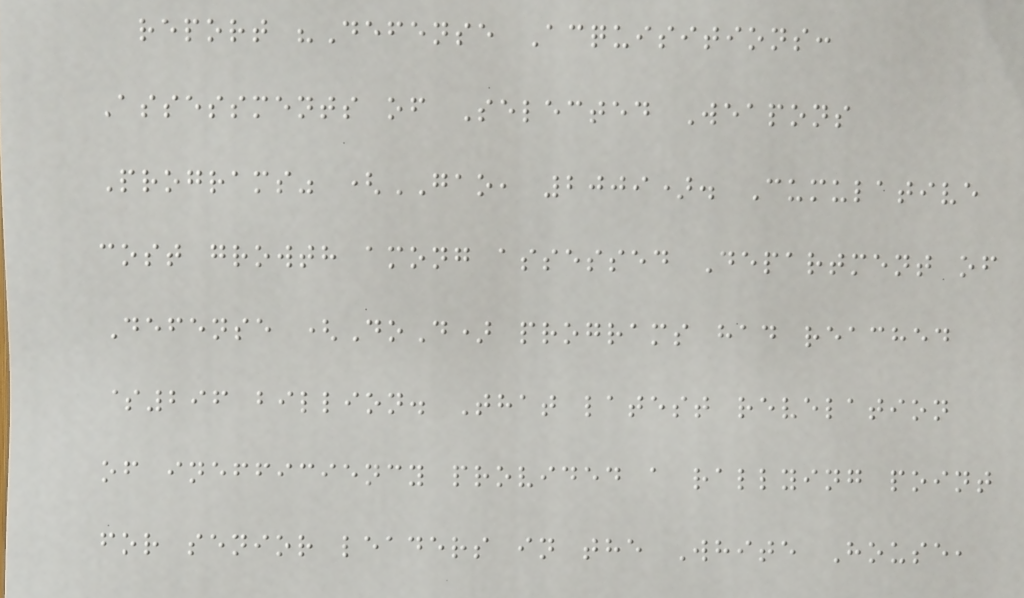report "Defense Acquisitions:
Assessments of Selected Weapons
Programs" (GAO, 2009). Cumulative
cost growth among assessed Department of
Defense (DoD) programs had reached
$296 billion. That latest revelation
of inefficiency provided a rallying point
for senior leaders in the White House,
